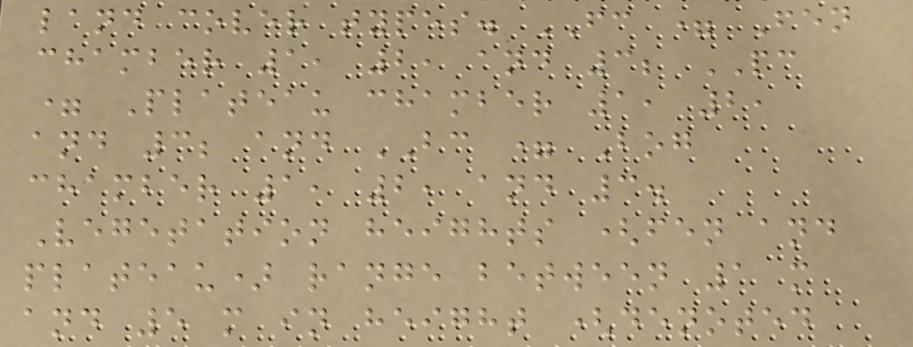land cover types. FC = Fen
chamber 1, 2, and 3; PC
= Plateau chamber 1, 2,
and 3; and BC = Bog
chamber 1, 2, and 3.
Vegetation heights (fen and
plateau) range between 1 m
and 5 m in height (denoted
